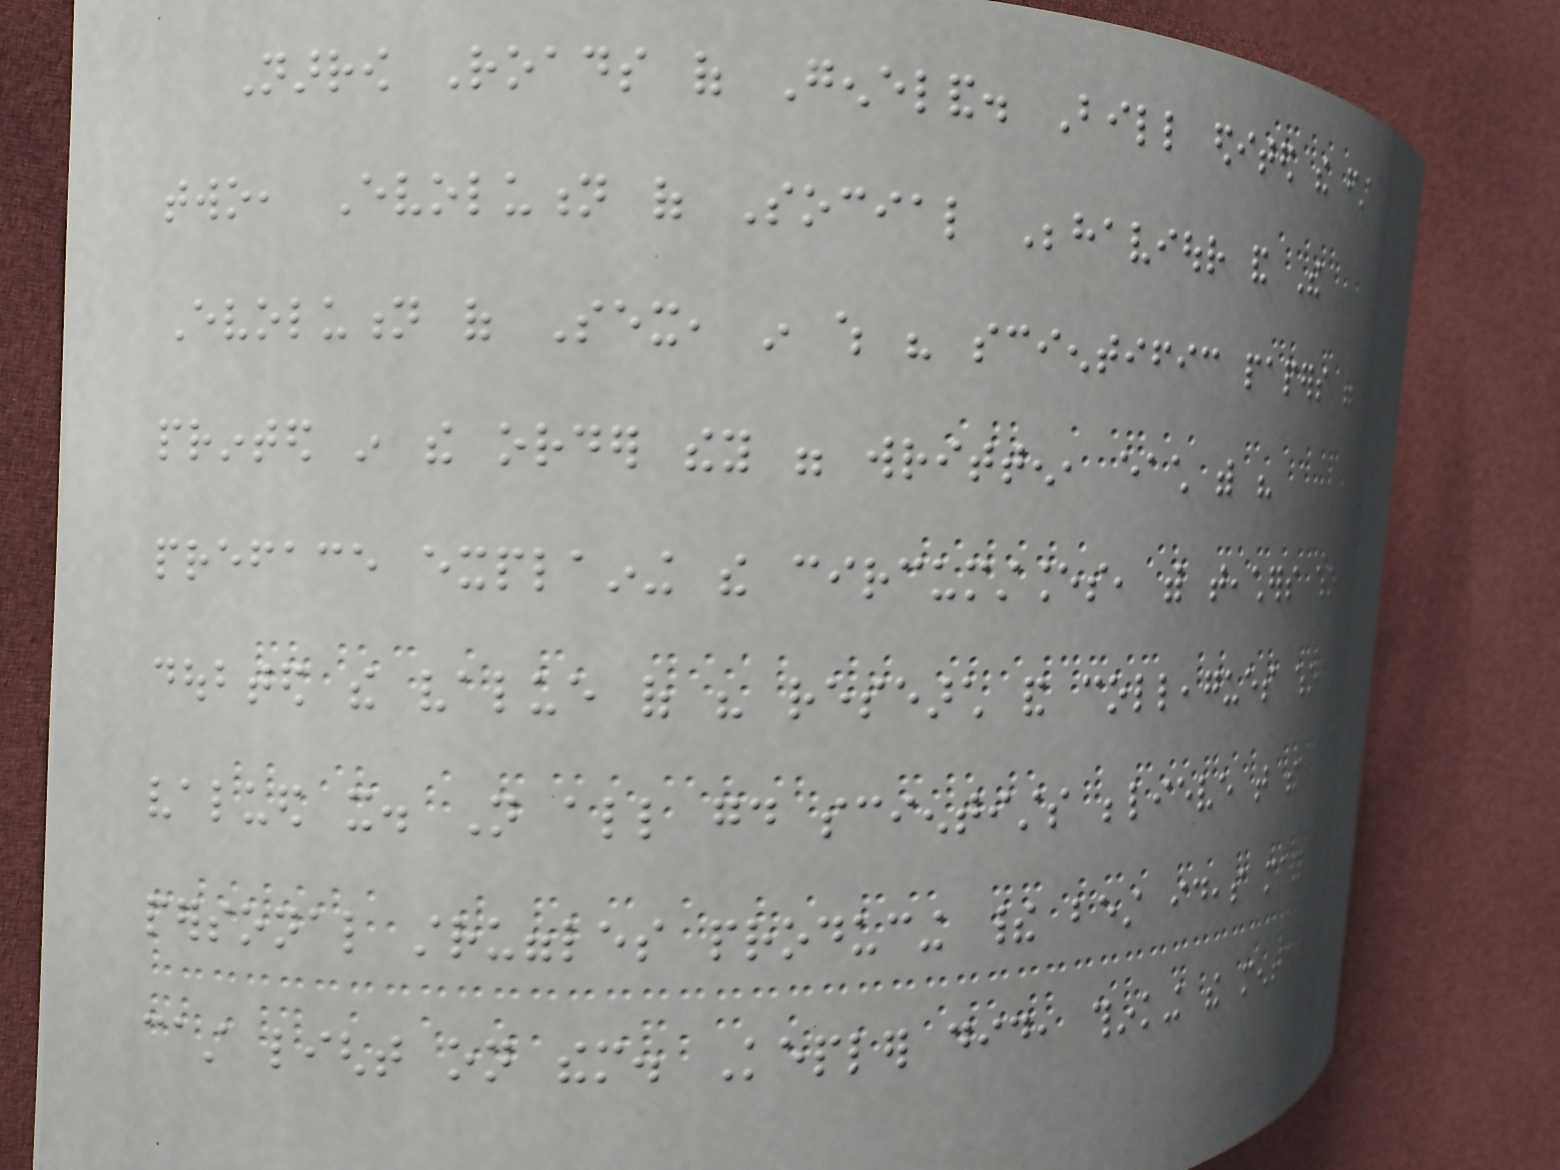Narrow Roads of Geneland. Bill edited the first
two, Evolution of Social Behaviour and The
Evolution of Sex, in which his scientific papers were
printed in the order they were written, each with his
preface explaining the circumstances, with teachers who
doubted the value of his research and colleagues who
valued it. Not all good scientists believe that the
personal struggles producing their best ideas may
cast light on them. Kepler did, thinking the mental
